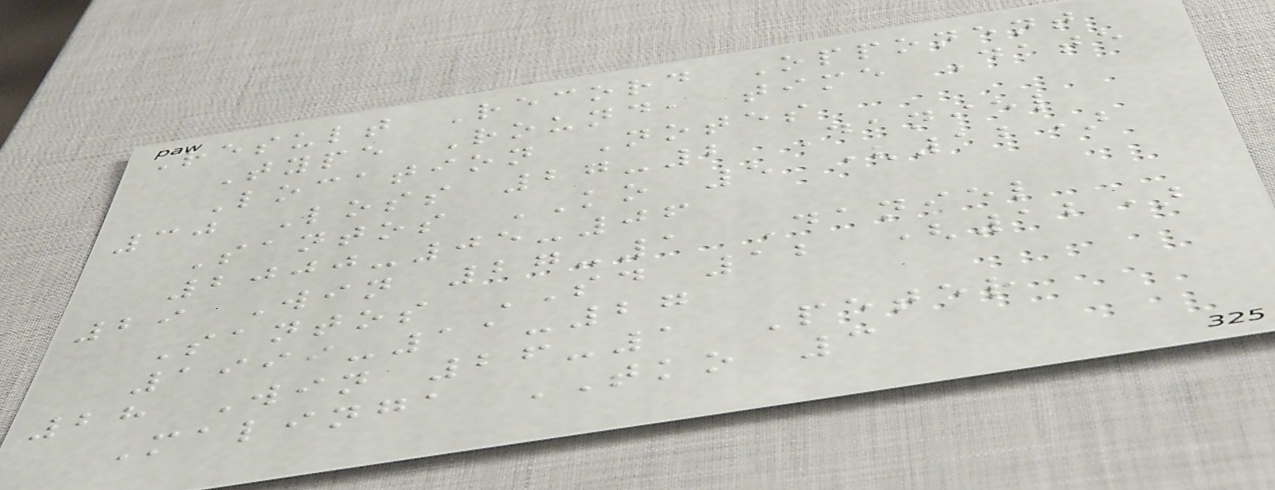Result Record Opponent
Type Round, time Date
Location Notes
30 Loss 27-2 Daniel
Santos KO 5 (12)
2000-05-06
29 Win 27-1 Daniel
Santos SD 12 (12)
1999-11-27
28 Win 26-1 Peter
Malinga TKO 3
